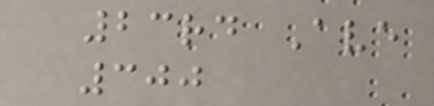23rd Ave
300
